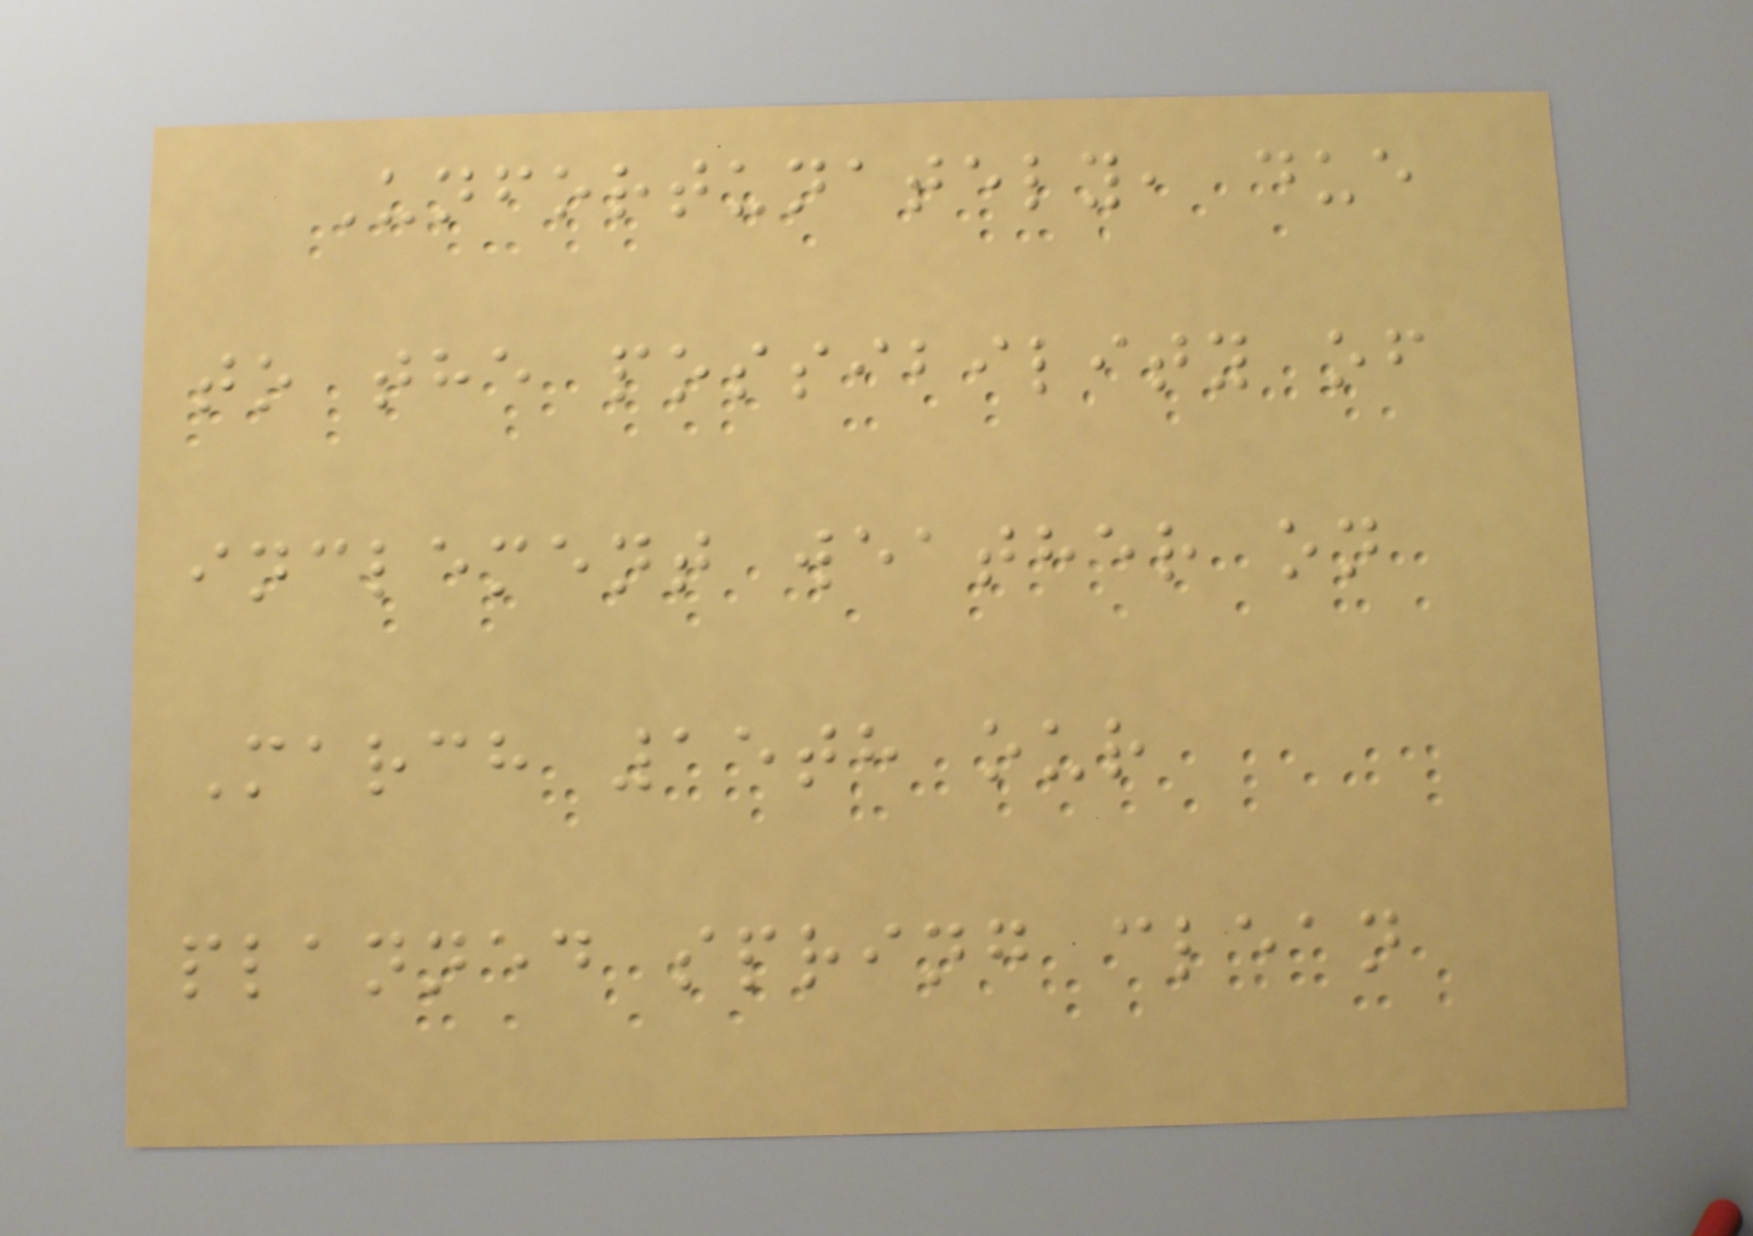Unfortunately, due
to the possibility of
inclement weather on
March 15th our
planned spring clean
